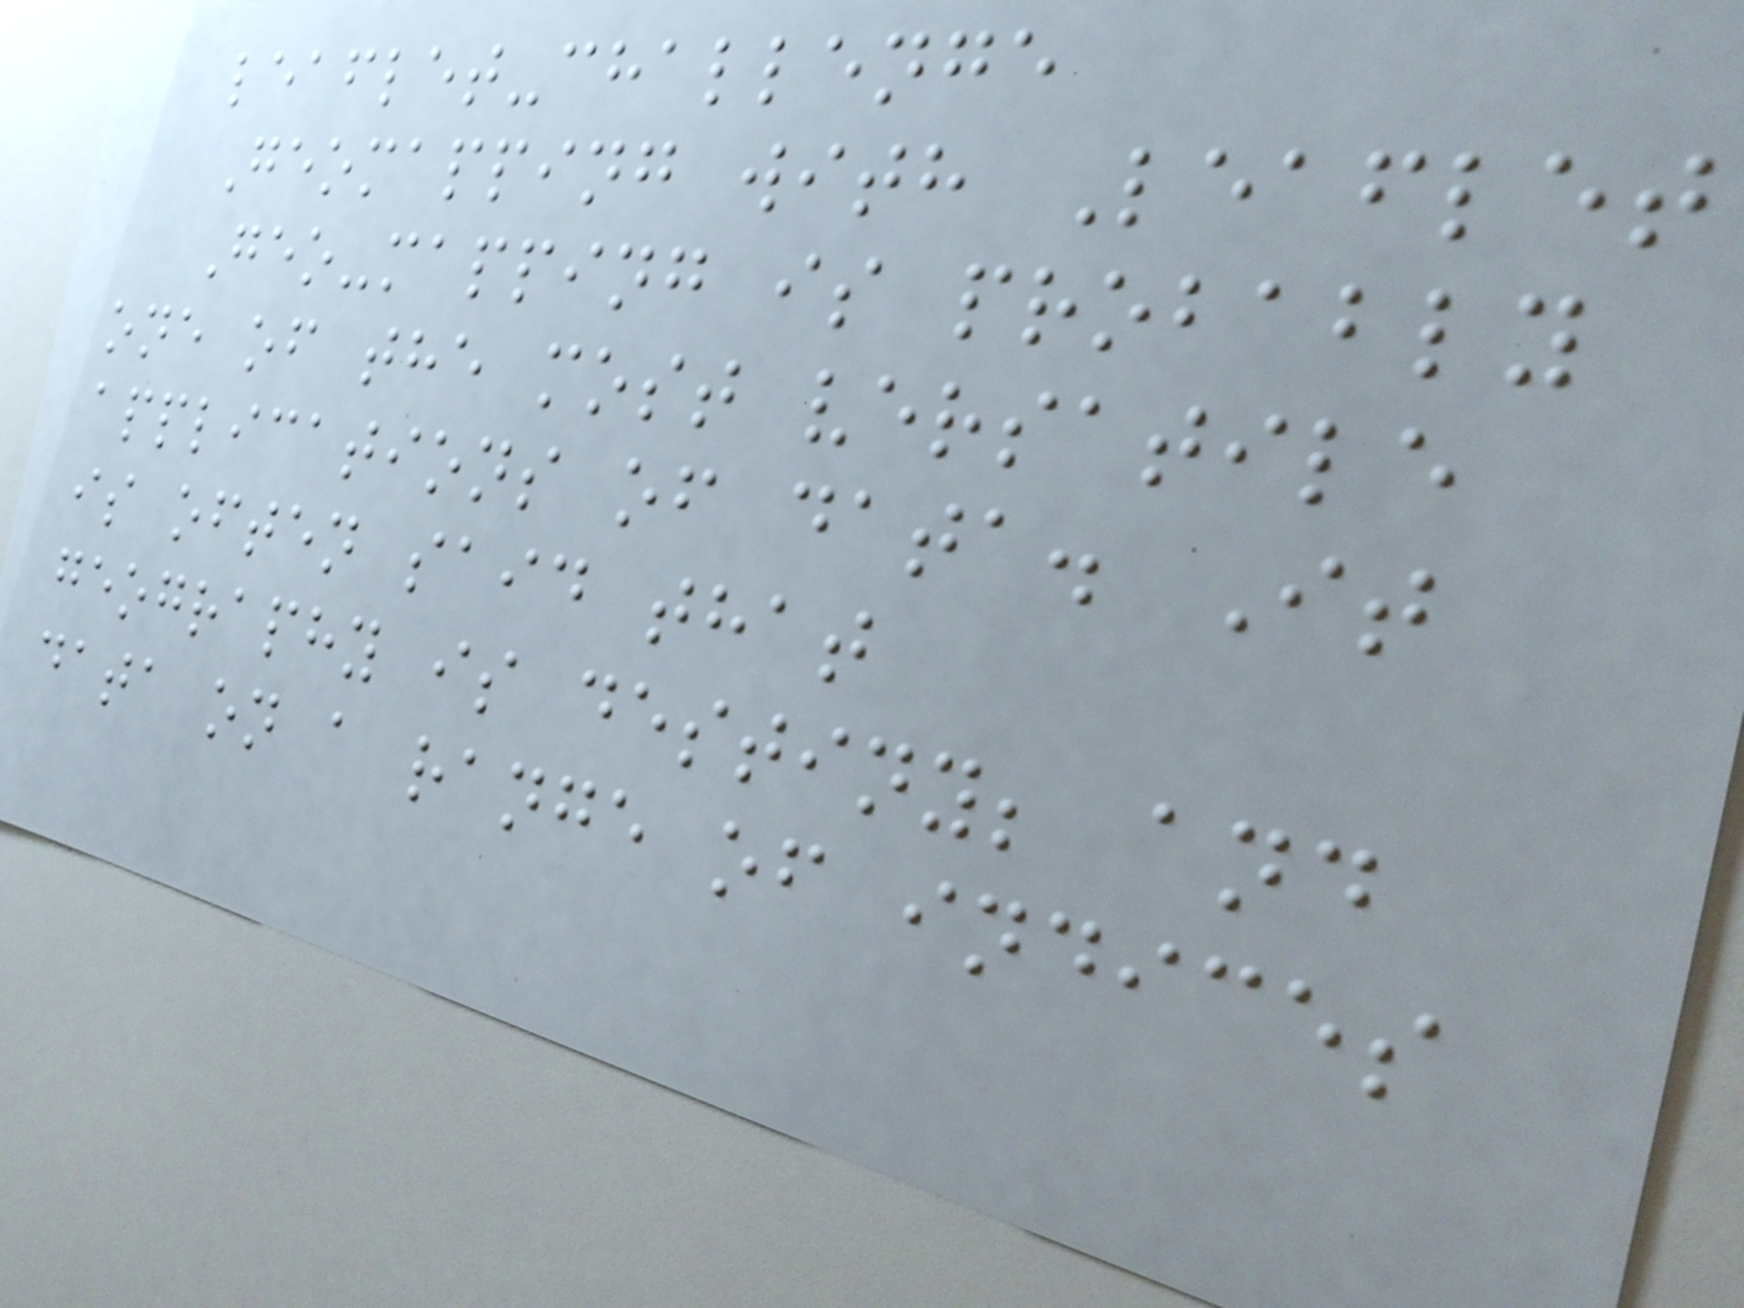leaflet-challenge
Geomapping with Leaflet
Geo-mapping is probably
one of the most versatile
applications of data. It
is often said that
geography is destiny; and
data on a range of indices
